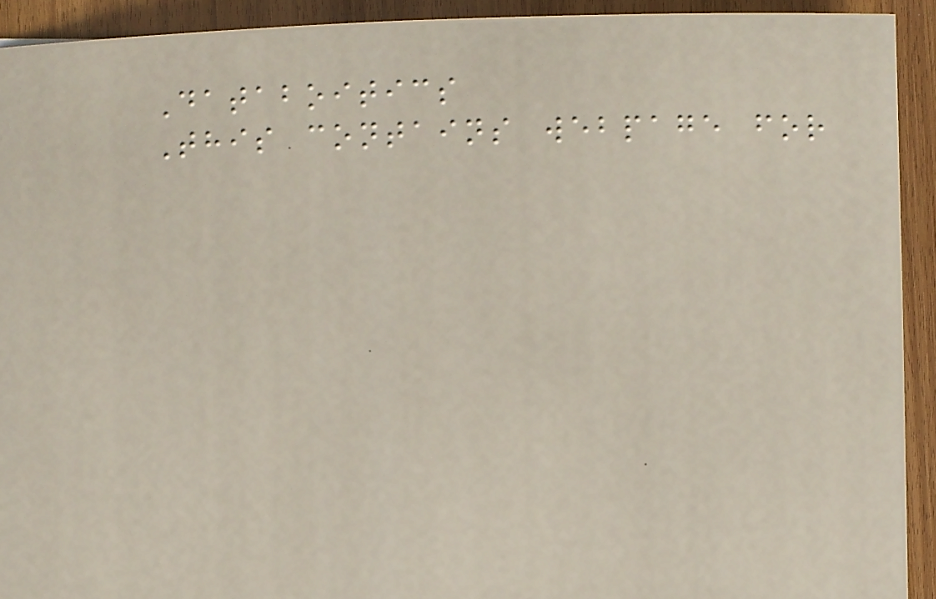Databoitics
This contains webpage for
